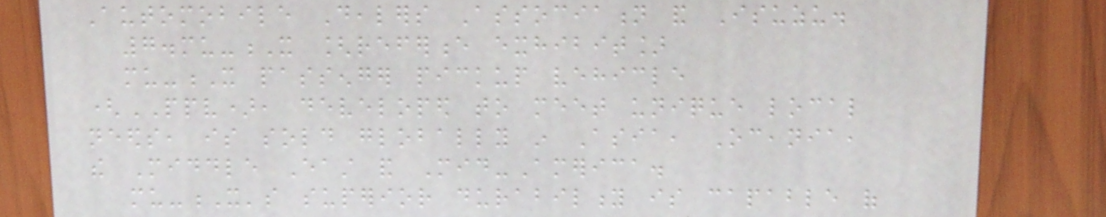Automobile Dealers Association and Isuzu.
7.mu-X [reference exhibit]
mu-X passenger pickup vehicle
(PPV), developed to meet unique local
needs, is sold globally in Asia, Oceania,
the Middle East and Mid-America.
mu-X's superior durability is capable of
